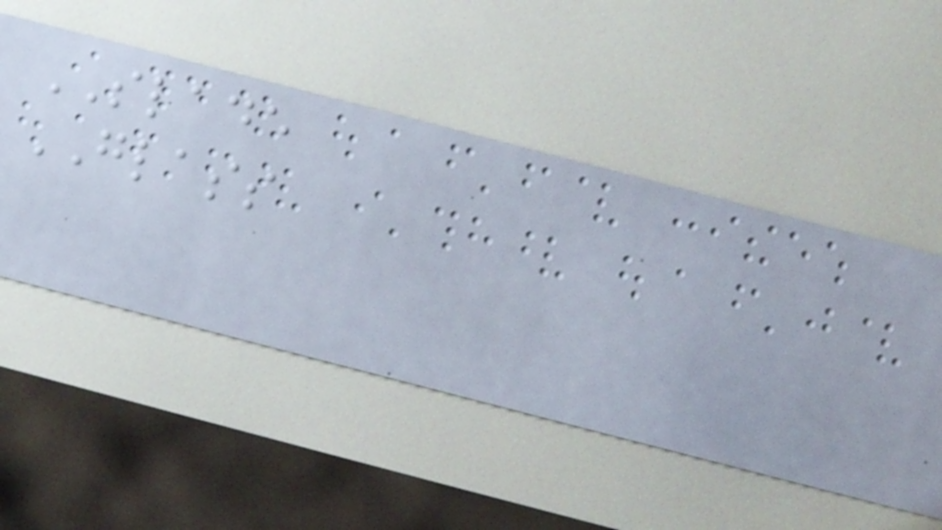SLADE
GLASS
